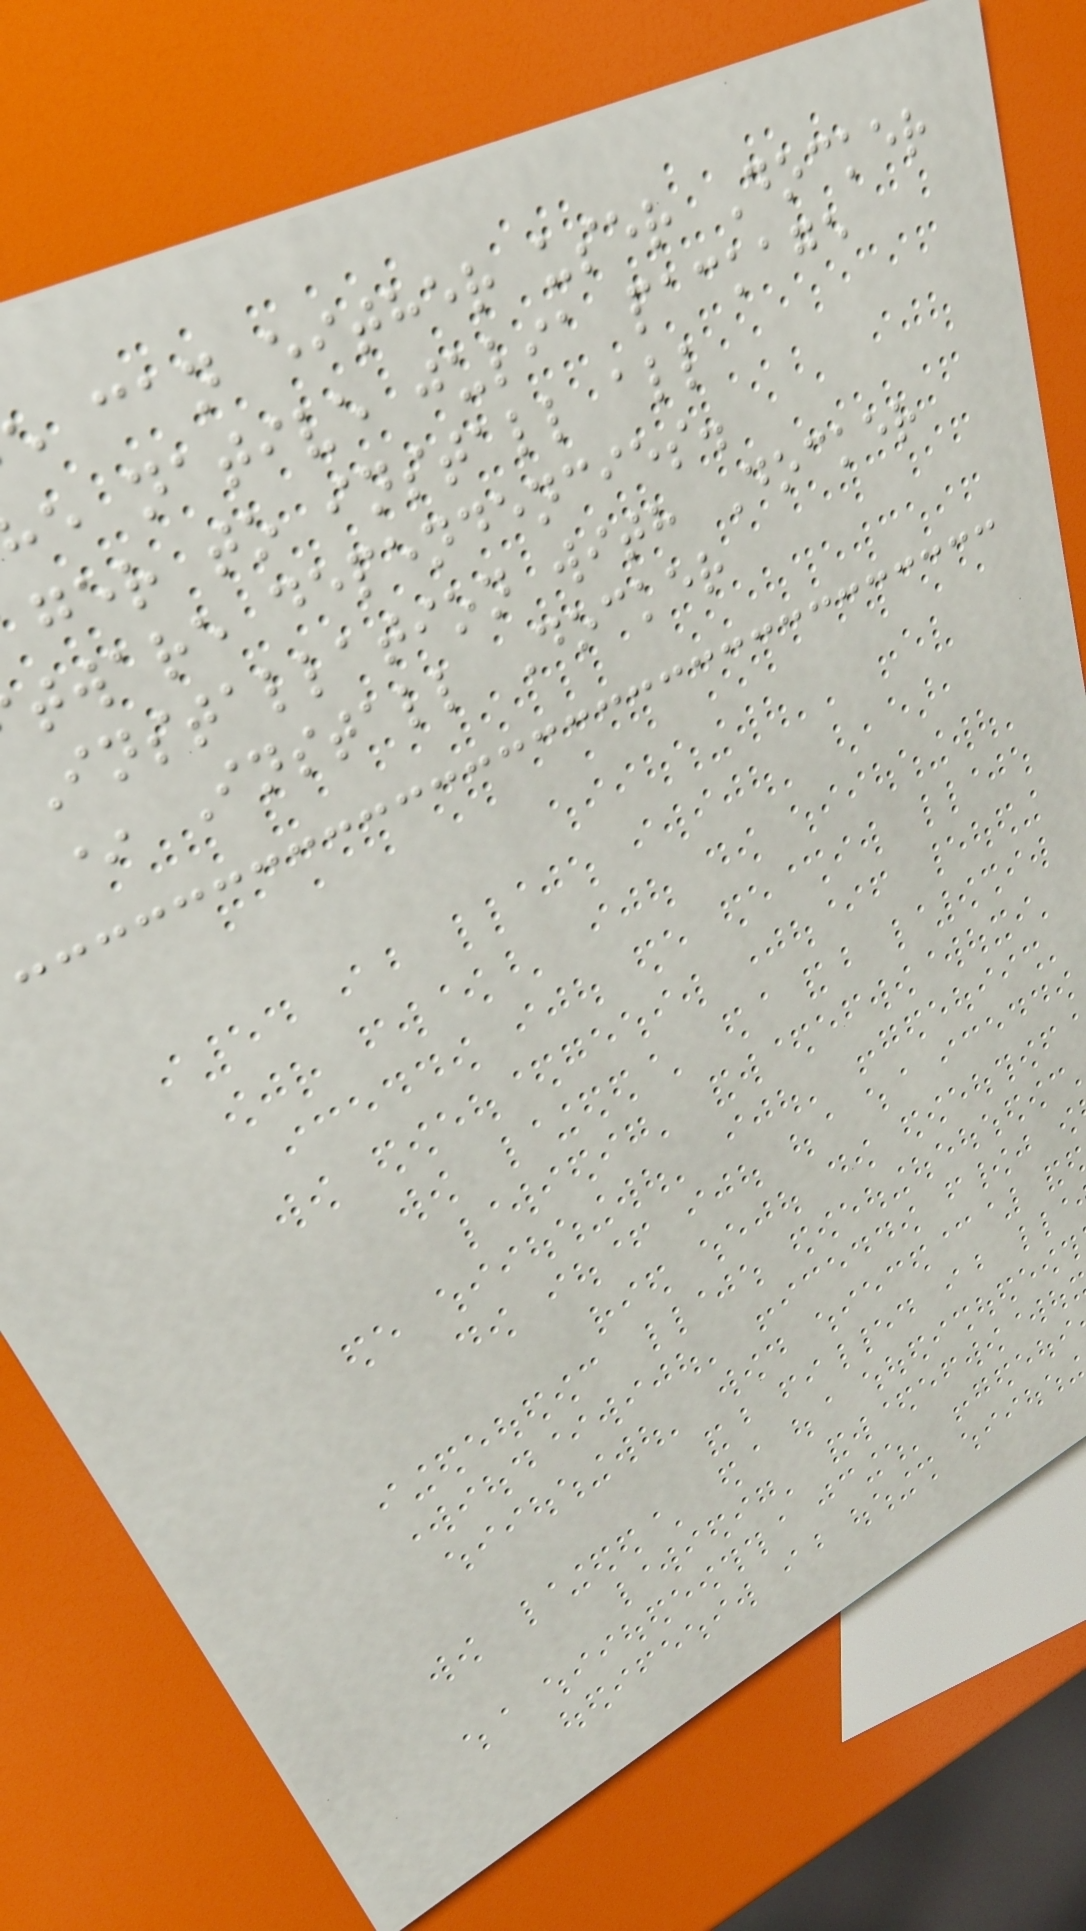e can either user Docker
e native julia package
ger to install all
tware dependencies.
Installation with Docker
* Install Docker
